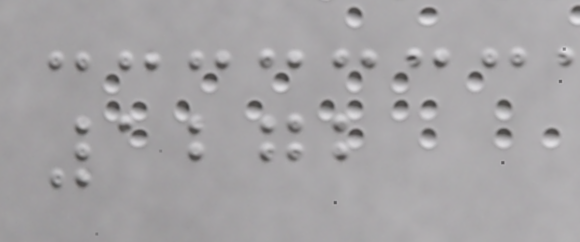1272
